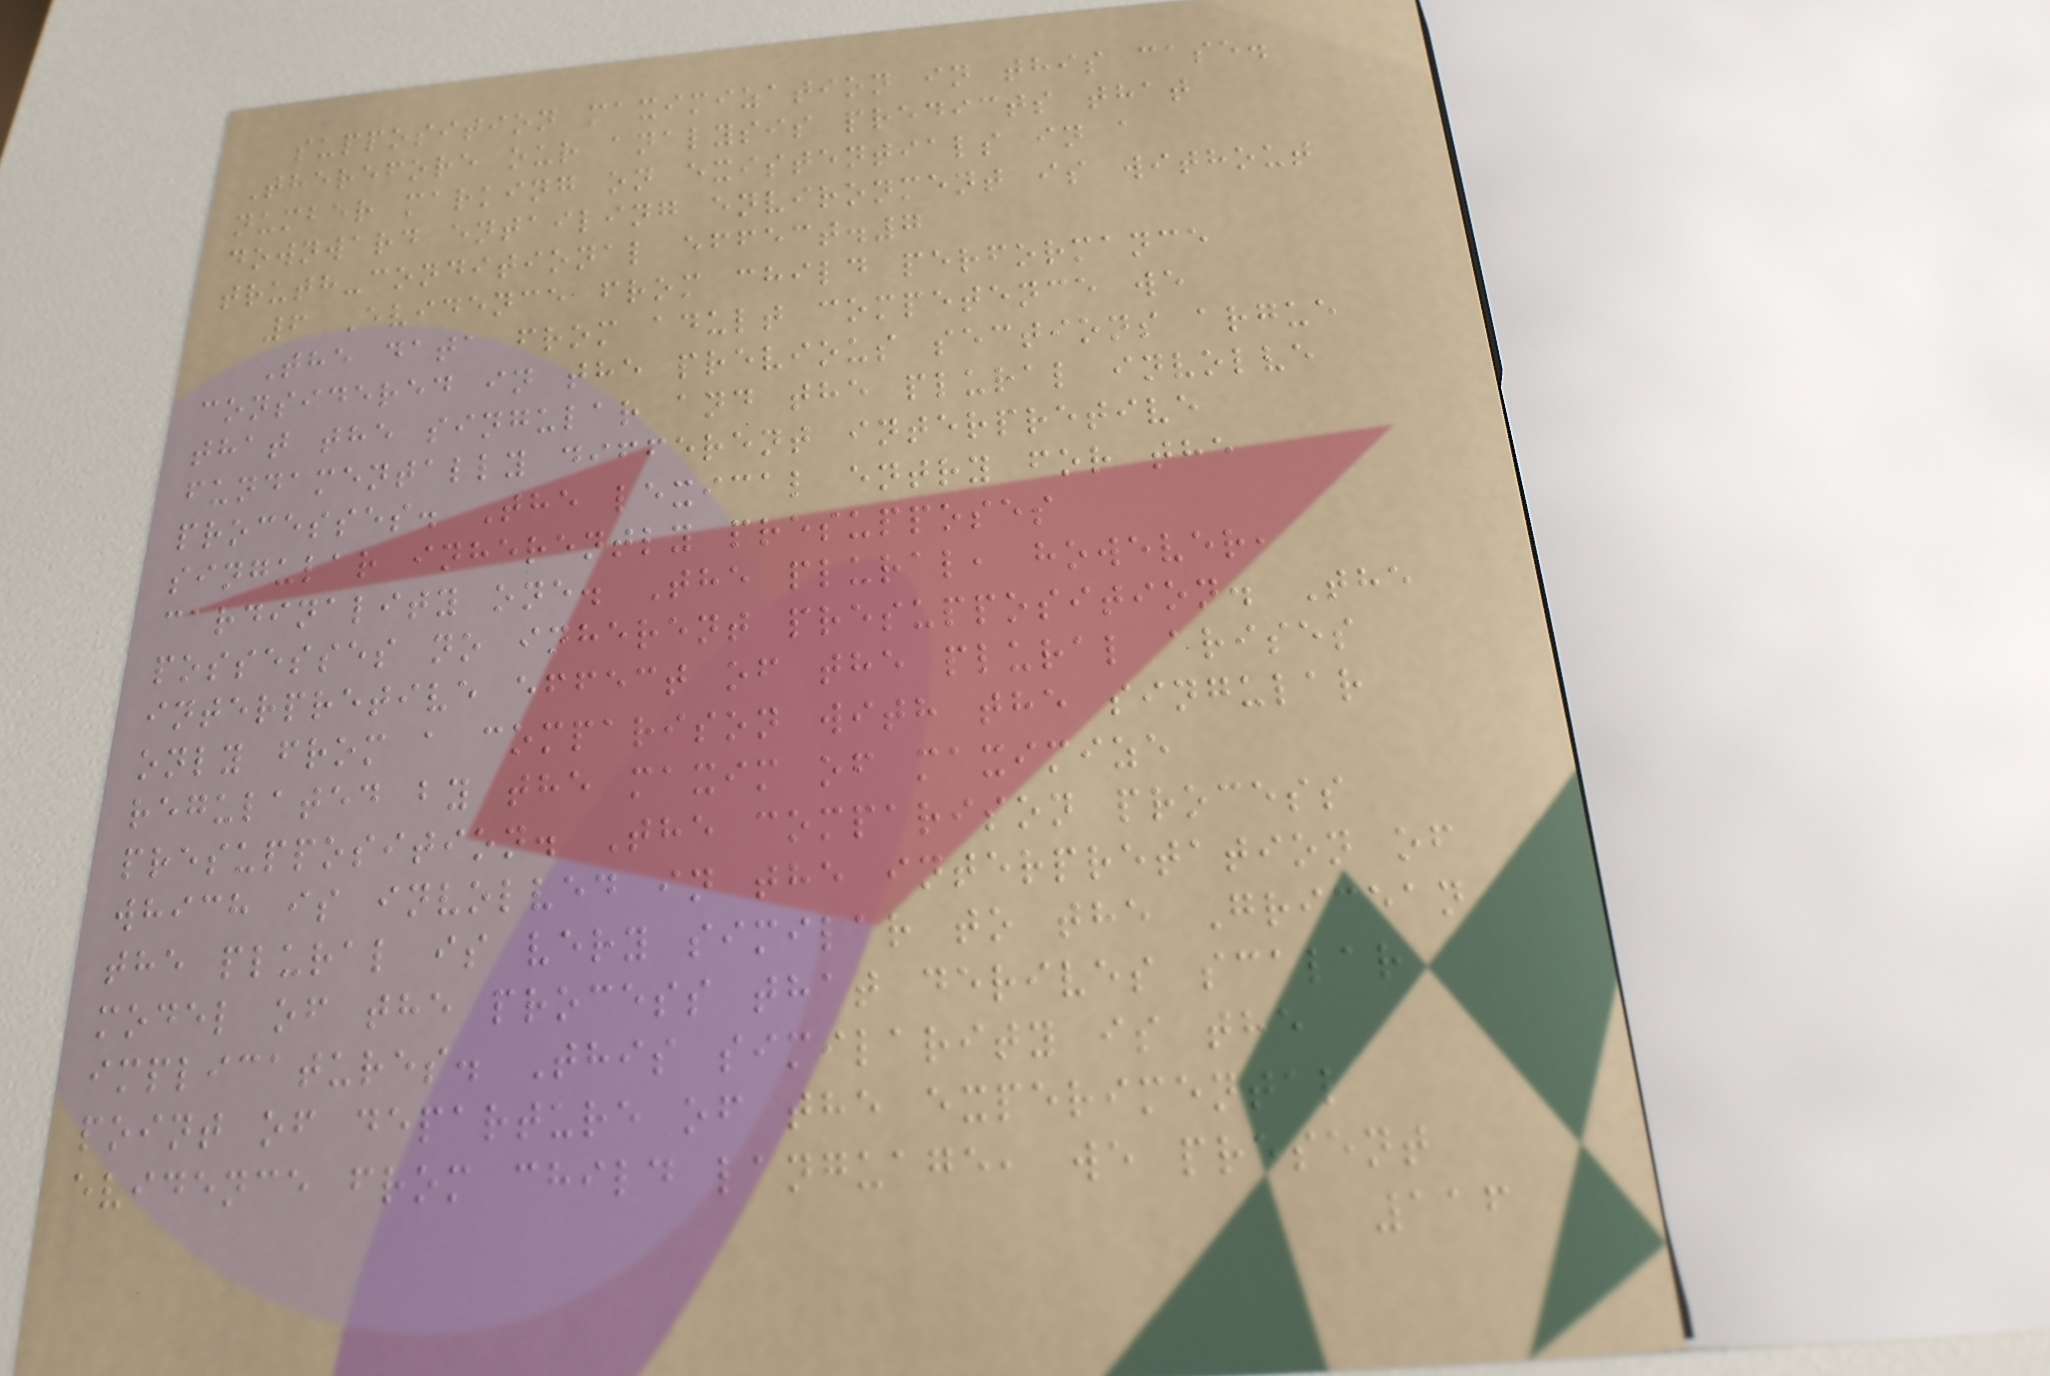supposition maximization in this case.
Therefore our analysis predicts that
number marking on existentials in a
downward entailing environment is without
truth-conditional effect.7
6 Evidence from child performance
The data from adult competence we
considered in the previous sections argue
that the singular and the plural involve
fundamentally different interpretive
processes. The lexical entry for the
singular inherently presupposes
cardinality one. The plural, however,
possesses no inherent presupposition. The
interpretive effect of the plural arises
only from a comparison with the singular
regulated by the maxim of maximize
presupposition. The comparison process
which is involved in the interpretation of
the plural is very similar to the Gricean
model of the process that derives scalar
implicatures. This similarity is the
point of departure of the experimental
evidence from child language, we present
116
